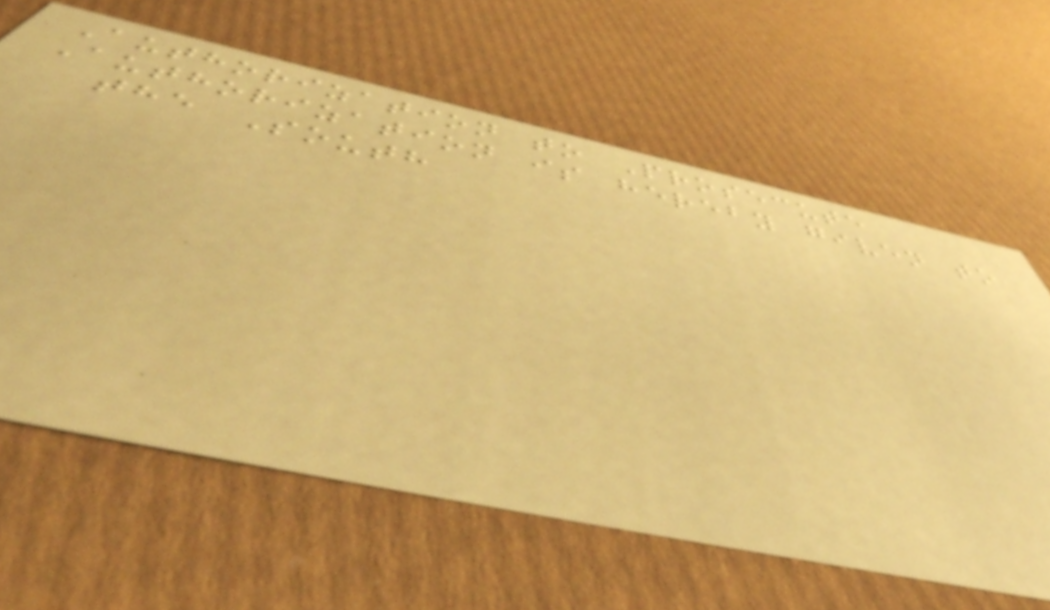Authorization to Prosecute
Authorization is hereby given to
the South
